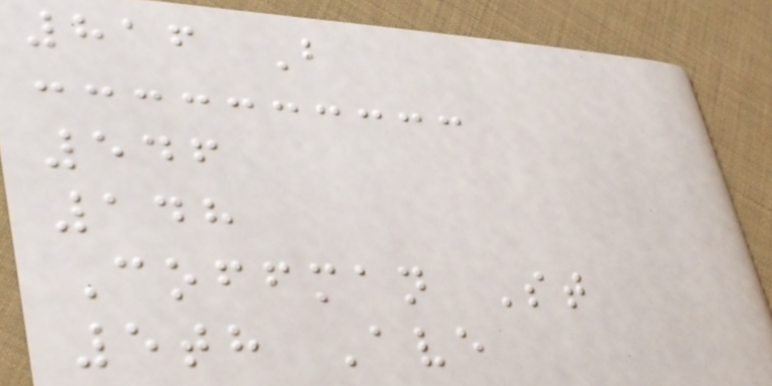816 B
546
148
Coffman St
5th Ave
